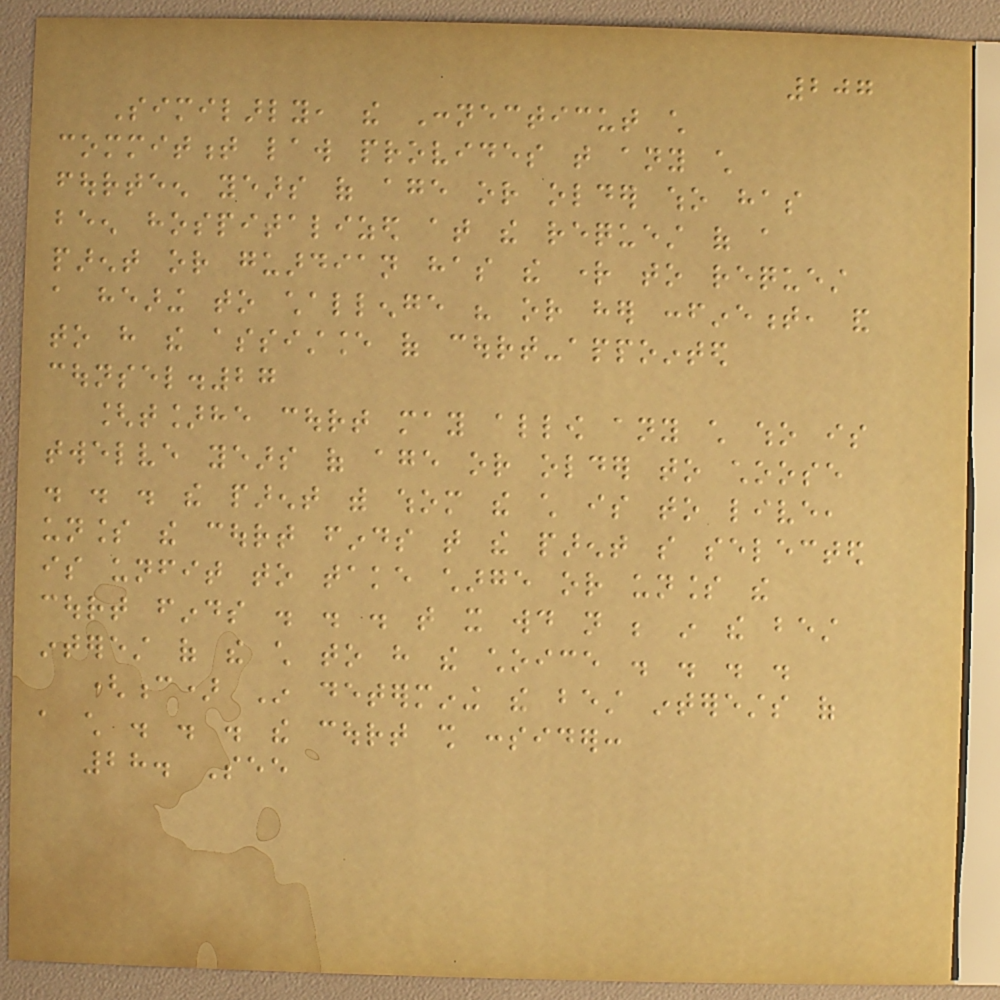207
Similarly, the Connecticut child
commitment law provides that any child
fourteen years of age or older who has
been hospitalized at the request of a
parent or guardian has the right to request
a hearing to challenge his or her confinement, and
to have the assistance of court-appointed
counsel.27
[t]he court may allow any child who is
twelve years of age or older to choose
. . . the parent with whom the child is to live,
unless the court finds that the parent so selected
is unfit to take charge or unless the
court finds . . . that it would not be in the best
interest of the child to have the choice . . . .
(c) In determining the best interests of
a child . . . the court shall consider:
28. See
